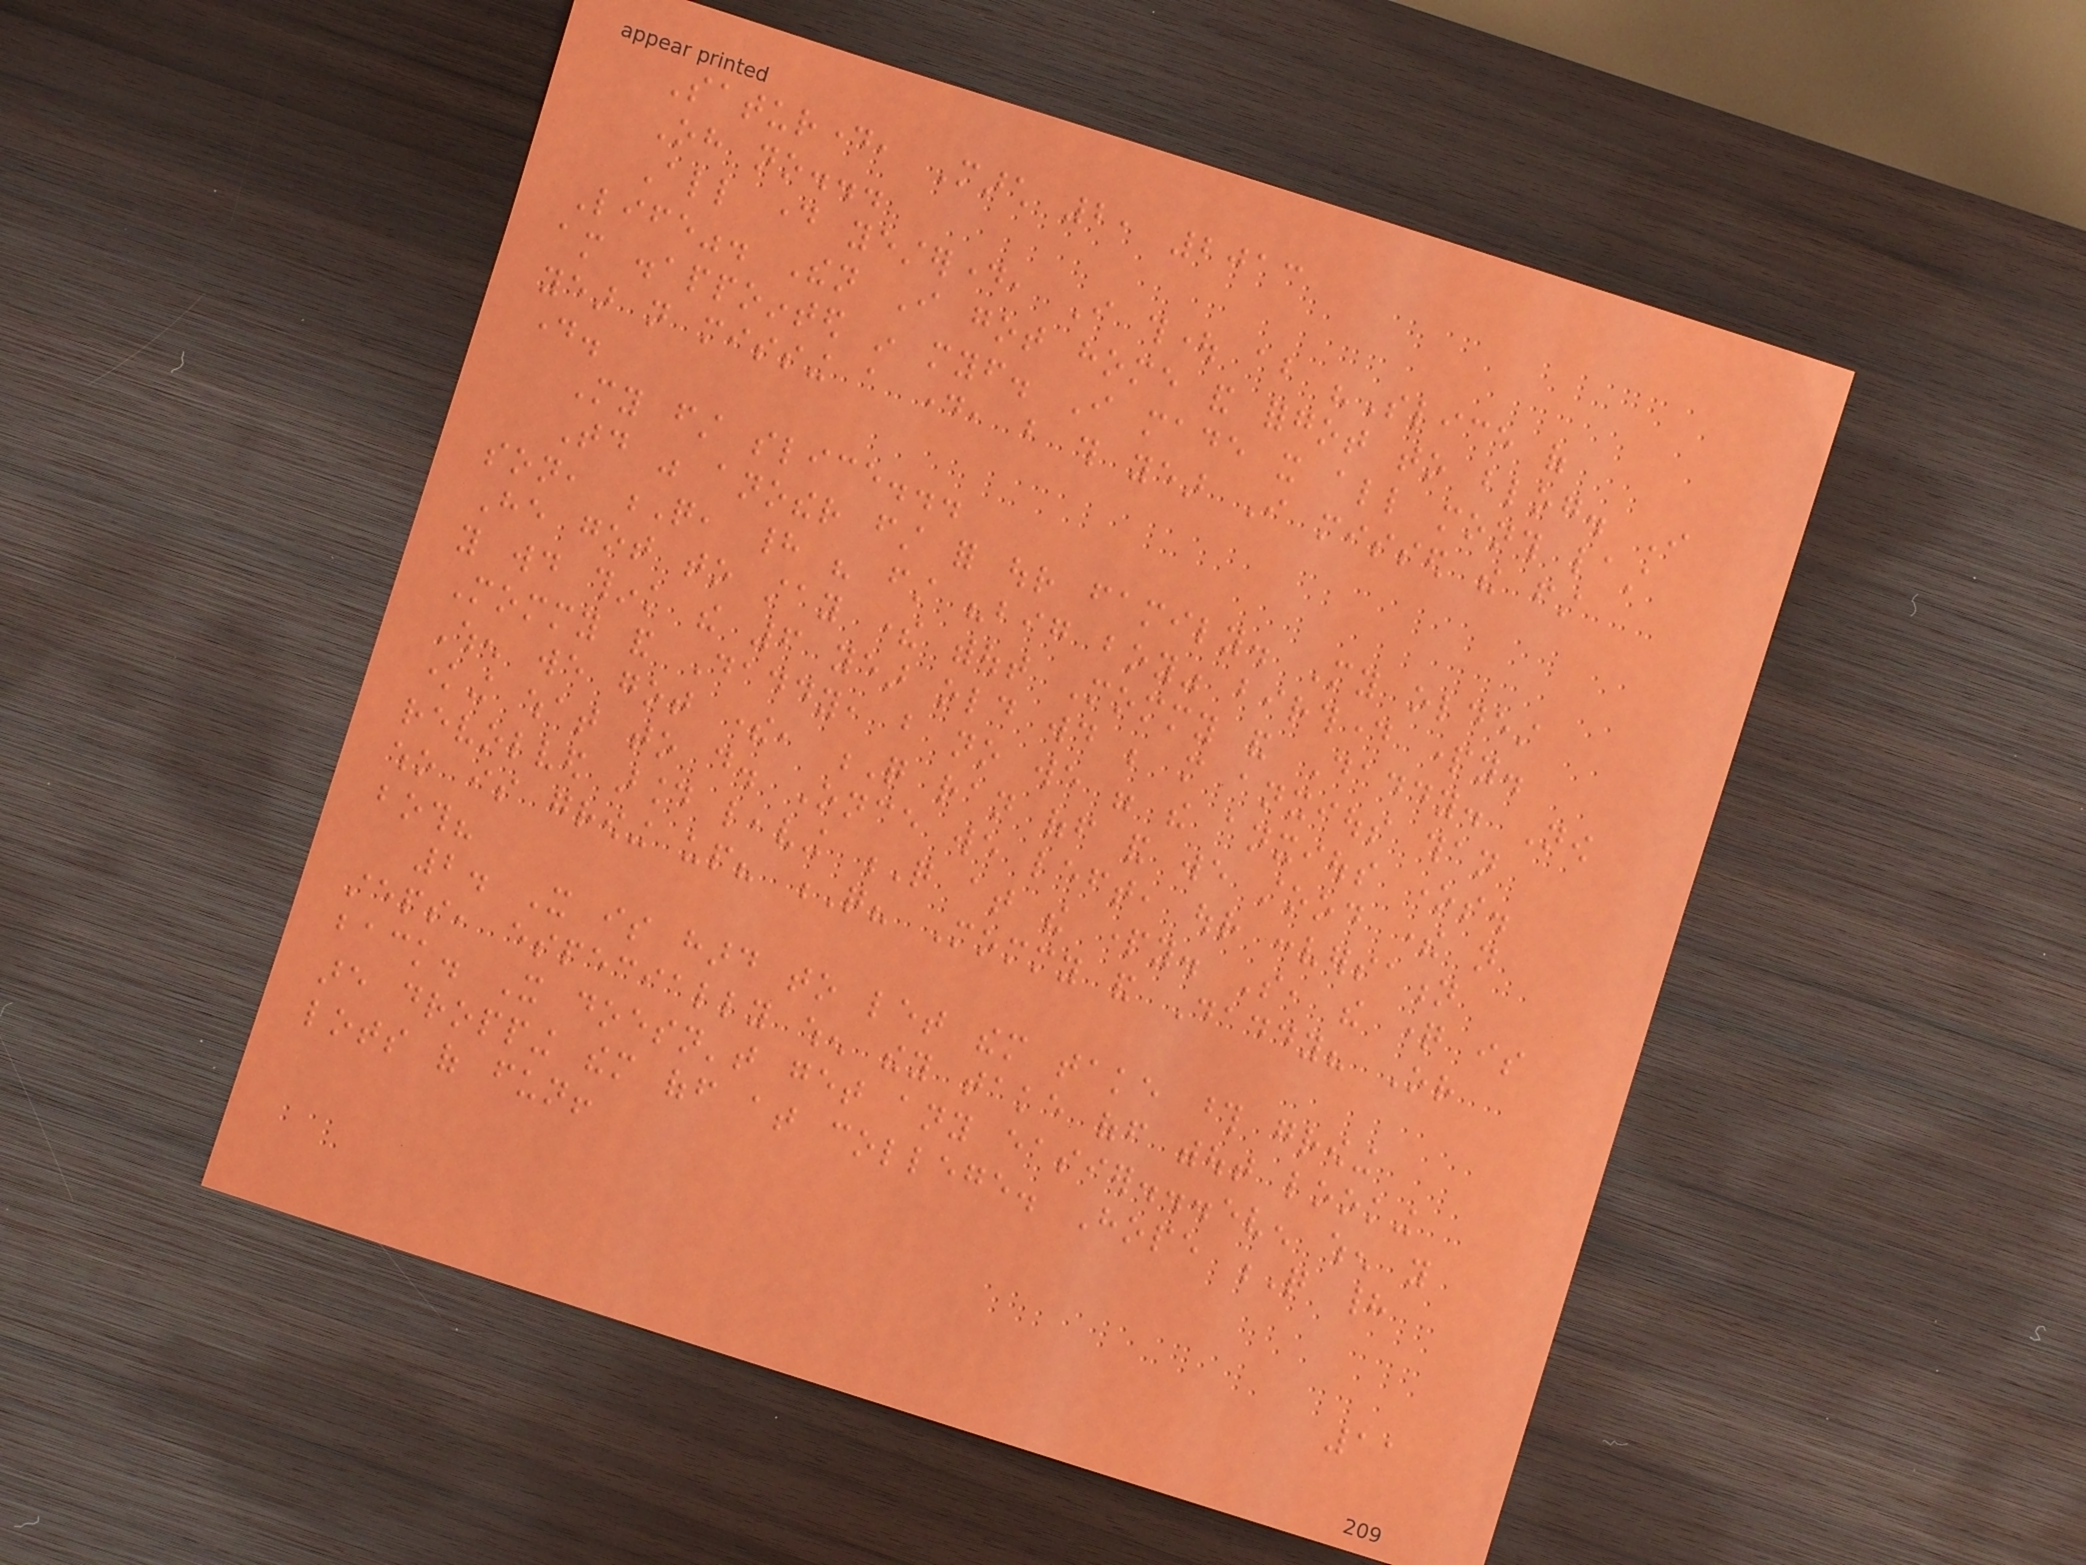Saturday, March 2, 2013
Oh no...
All day yesterday, I thought about "Slice of
Life". Then I got home and forgot to blog. I
am disappointed in myself. I made it all month last
year not missing a day, but this year I missed the first
day.
My first slice...
Today was another first for our family. My oldest
son, Q, had his first "big boy" birthday party.
He got to stay there without Mommy and Daddy. Now
you would think the 6 year old would be more anxious than
Mommy and Daddy, but no we were the anxious ones.
When we got there, Q ran off and we stood there not
knowing what to do. Once we left, our conversation
revolved around leaving Q at the party. So, the question is
who is growing up? Q? Mommy and Daddy? Or
both?
2. It is hard to let them take those growing
steps, especially when they take off without looking
back. It doesn't get any easier...even when you
are dropping them off at college. Hope Q had
lots of fun!
11
